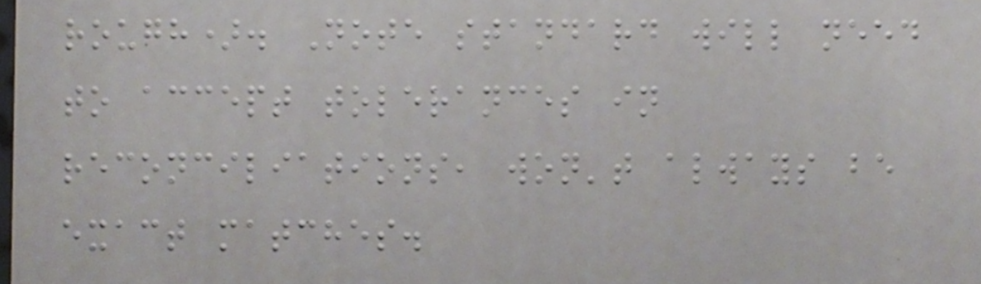rough). Note standard will need
to accept tolerances in
reconciliations, won't always be
exact matches.
